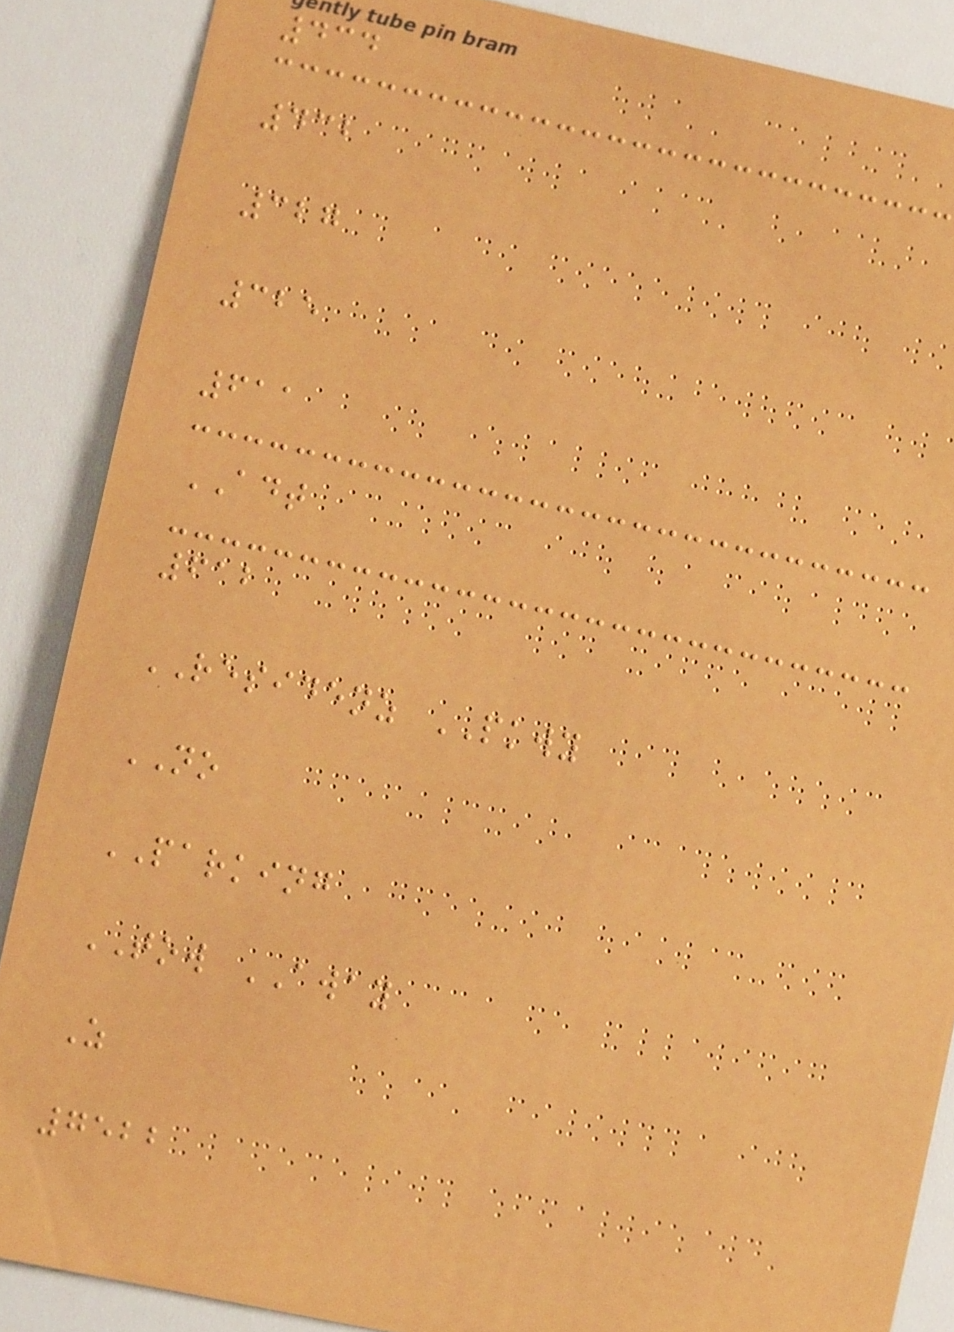434
432
327
325
611
ADT
612
RESIDENZ PKWY
NO
PARKING
TOW AWAY
Z
7522
